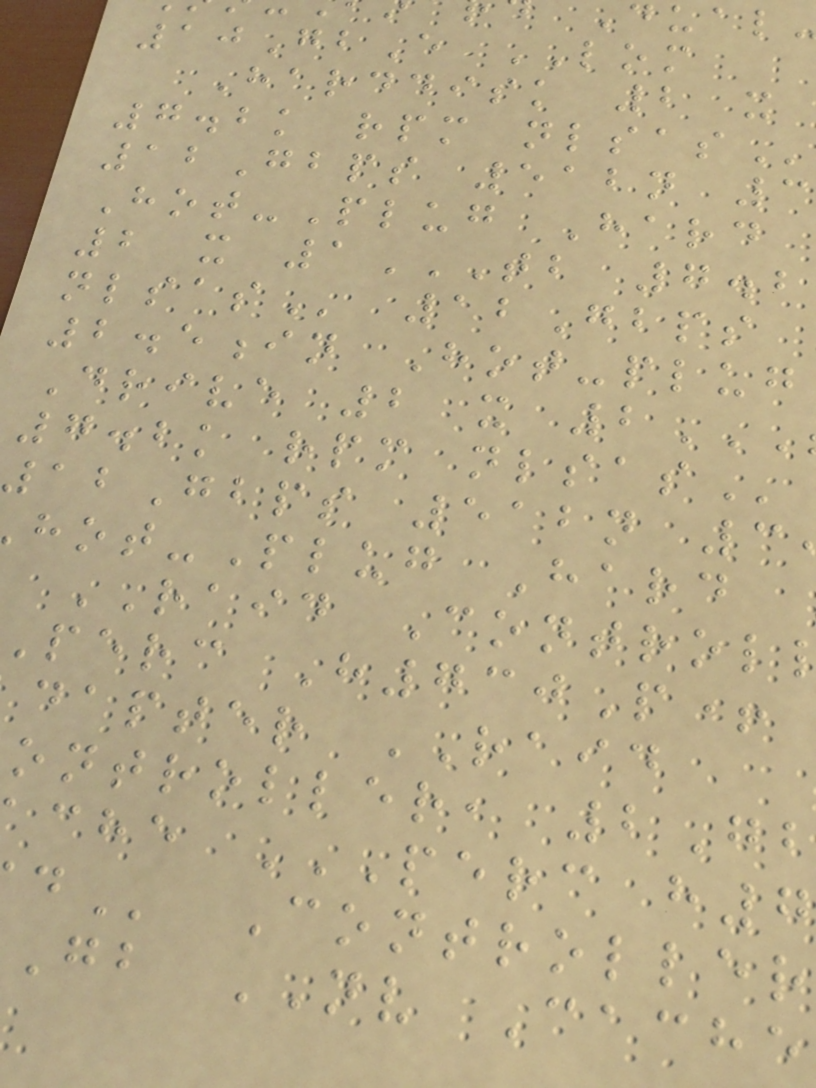10GbE LOM
Harddisk 2 x
7.2k rpm
12Gbps 512n 3
Hot-Plug Hard
12Gbps
2.5in Hot-plug
Drive 2 x 2
7.2k rpm
12Gbps 512n 3
ot-Plug Hard
RAID Control
perc H730P+
dapter RAID
ontroller, 2Gb
Controller
gb NV Cache
